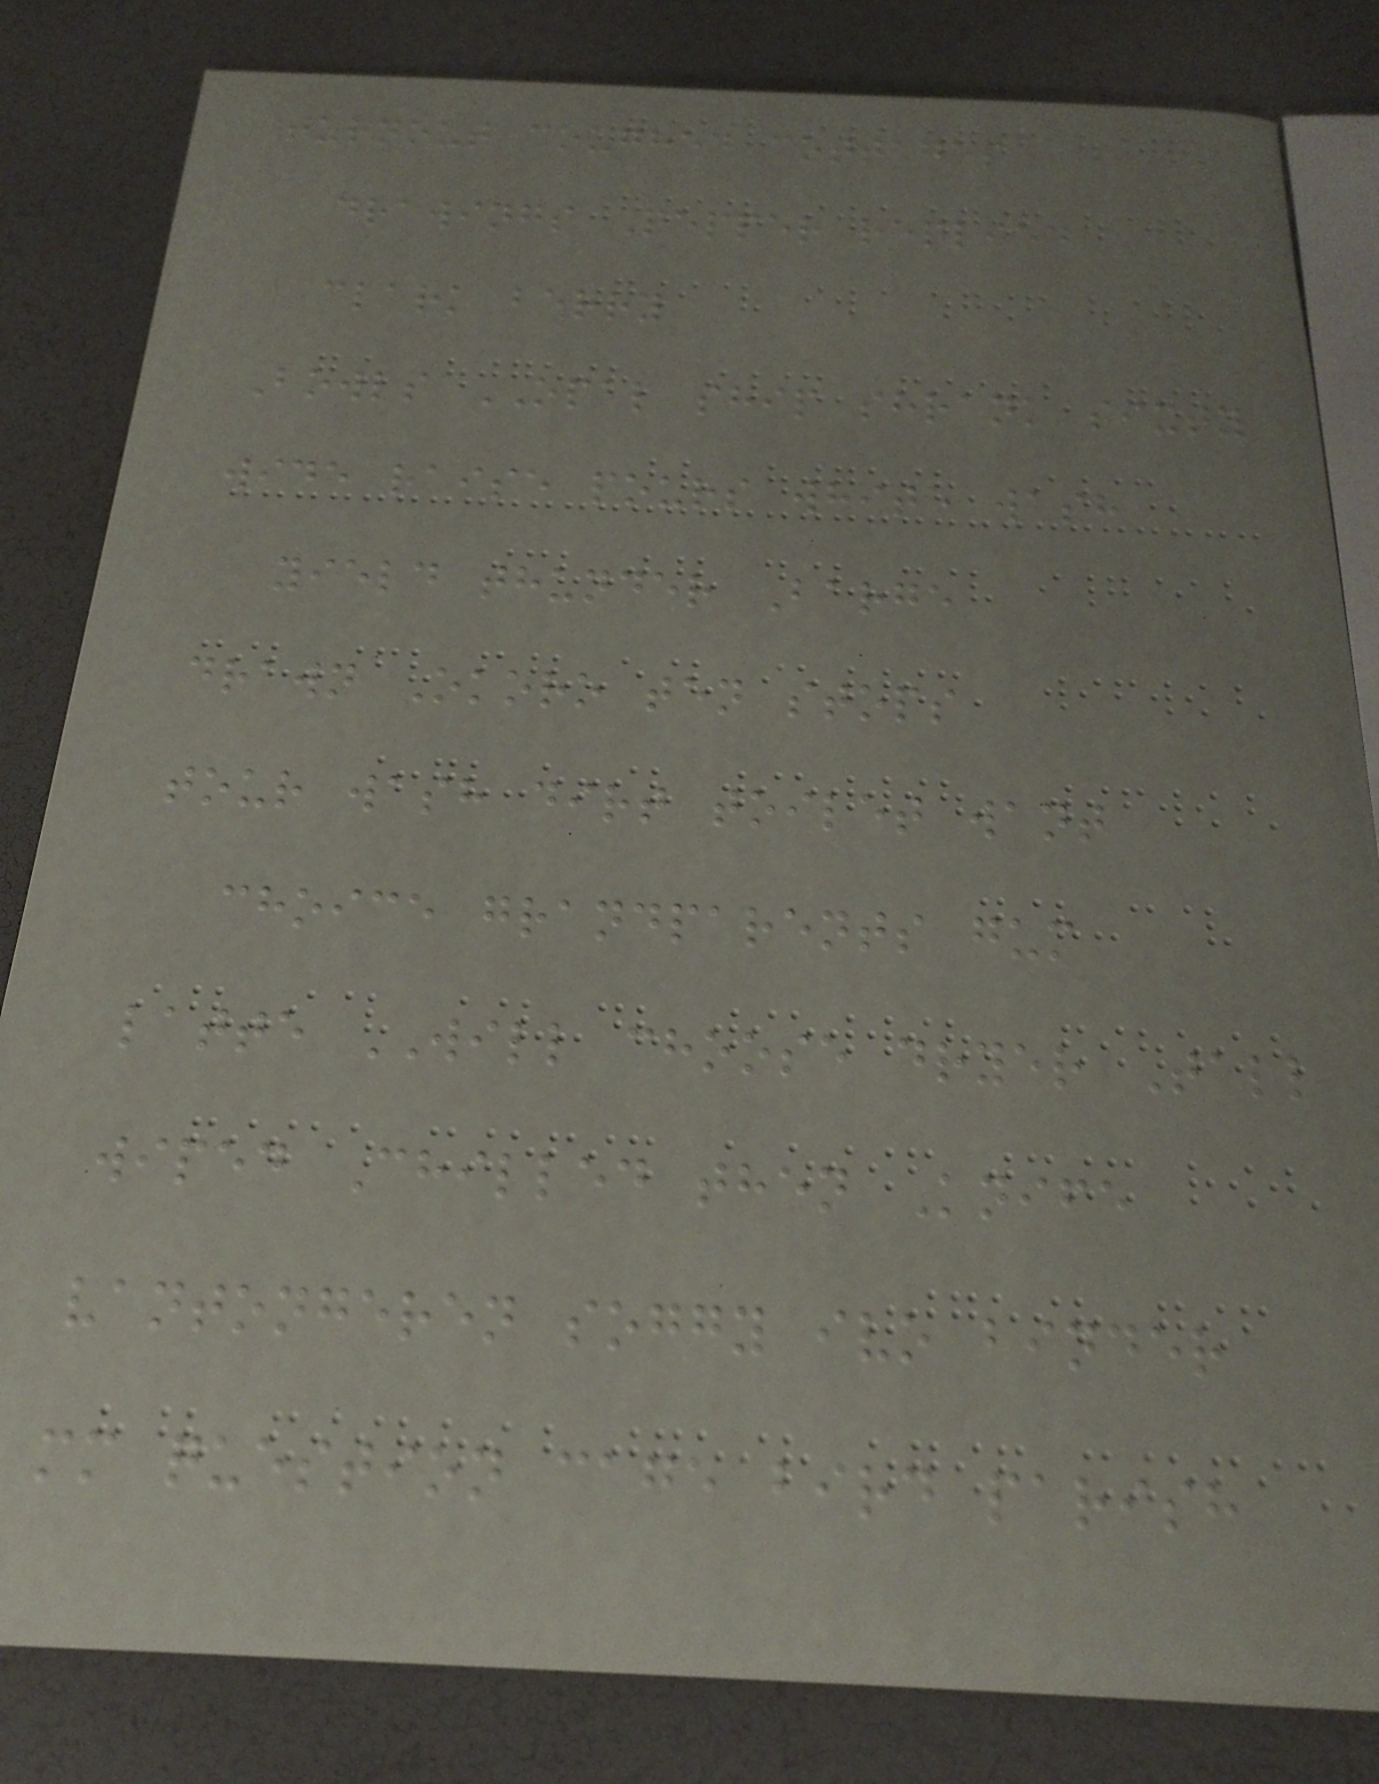turnout coughed cottages
drawings Pepper replied
clark berry
Bowls OPAL ship shrank sixty
wide raise pours white wash
yield thunder Barge
drawn Okoro ten stops
tour wash dirt toilet want
choice grandparents gum
latte WILL choose dryer Tall
wiped Chilled then Knife
vantongeren soggy ivo binder
mm question cage bird parish
